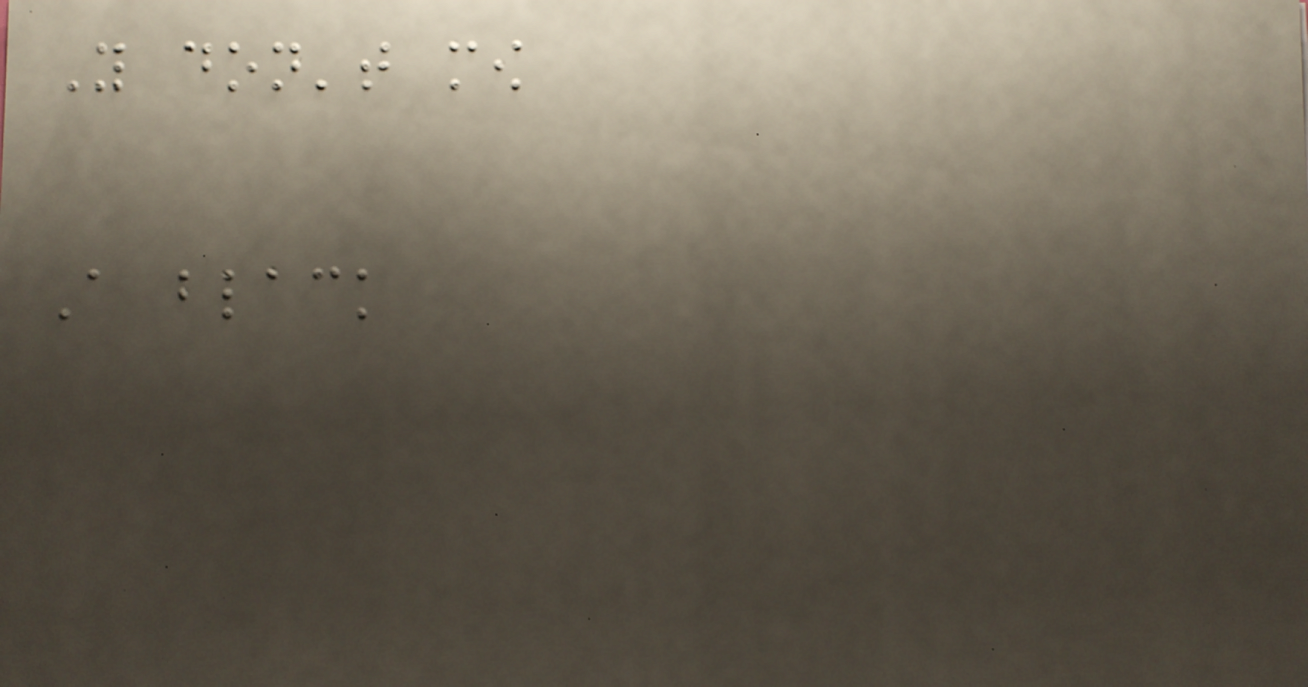You don't mow
A black
